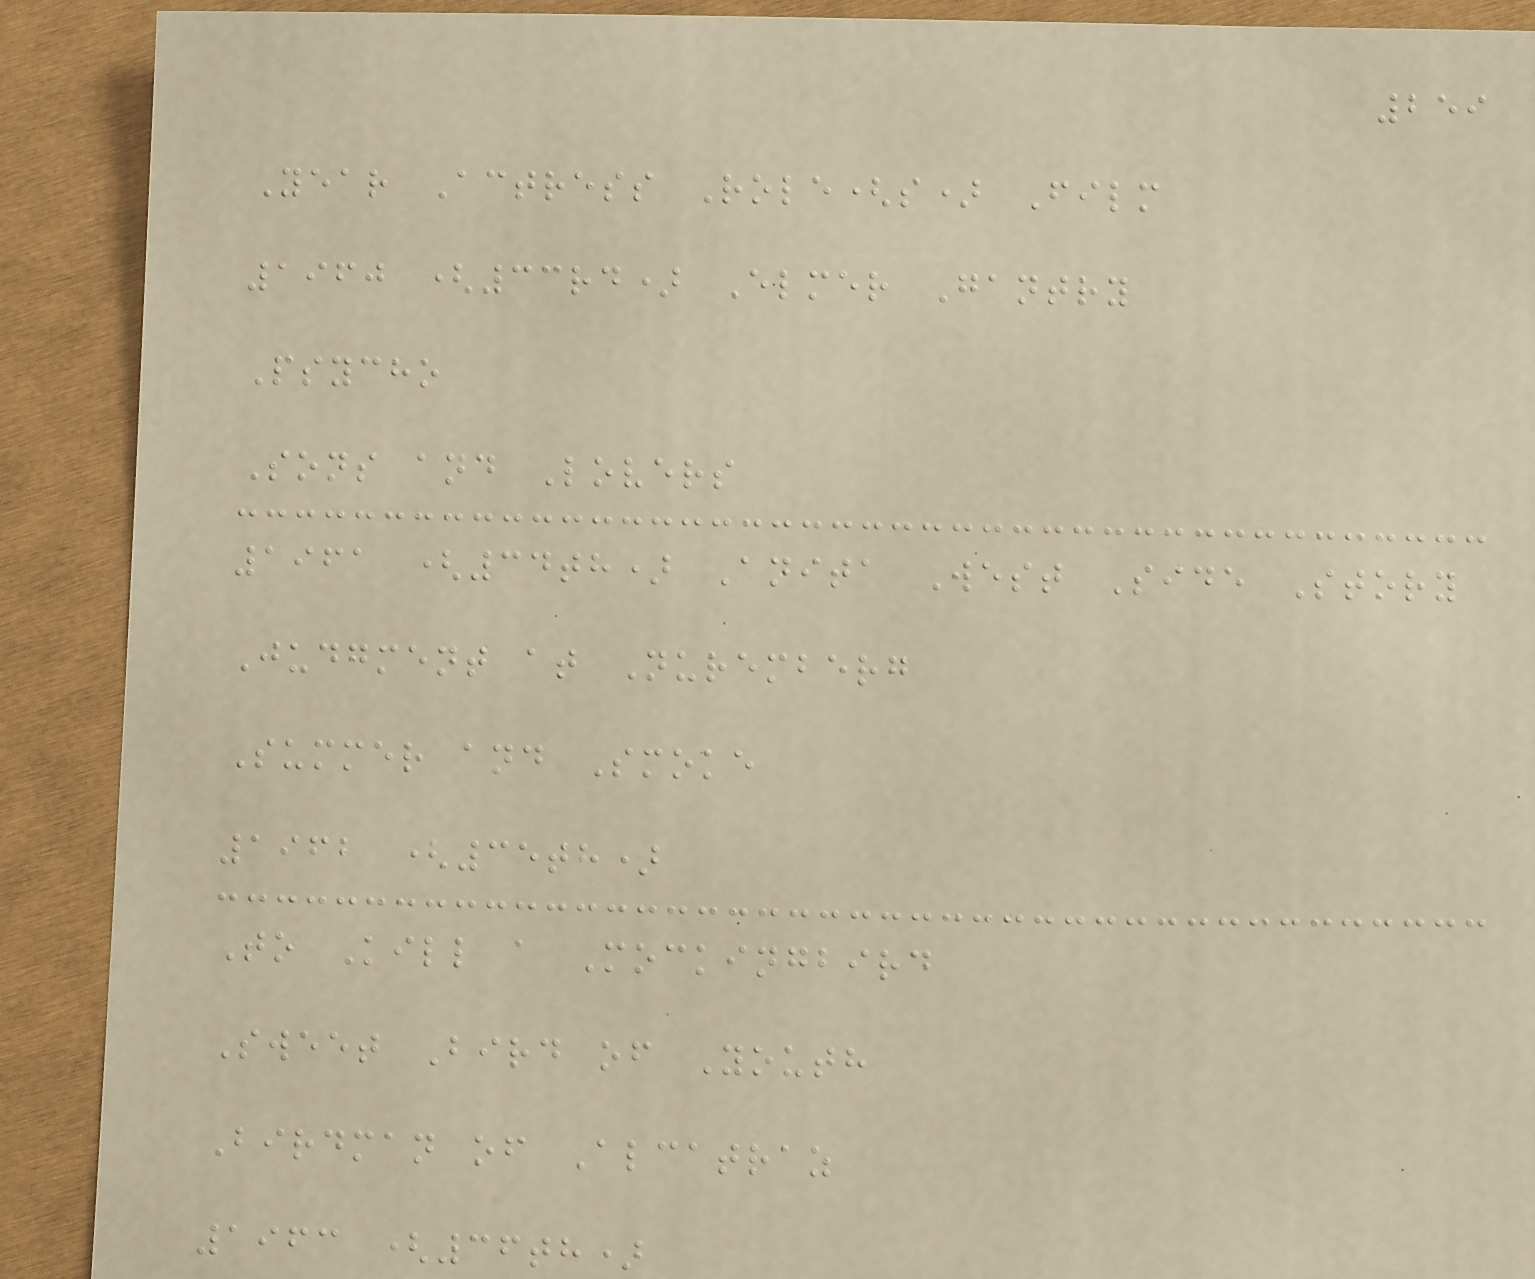259
Year Actress Role(s) Film
1960 (33rd) Elmer Gantry
Psycho
Sons and Lovers
1961 (34th) Anita West Side Story
Judgment at Nuremberg
Summer and Smoke
1962 (35th)
To Kill a Mockingbird
Sweet Bird of Youth
Birdman of Alcatraz
1963 (36th)
